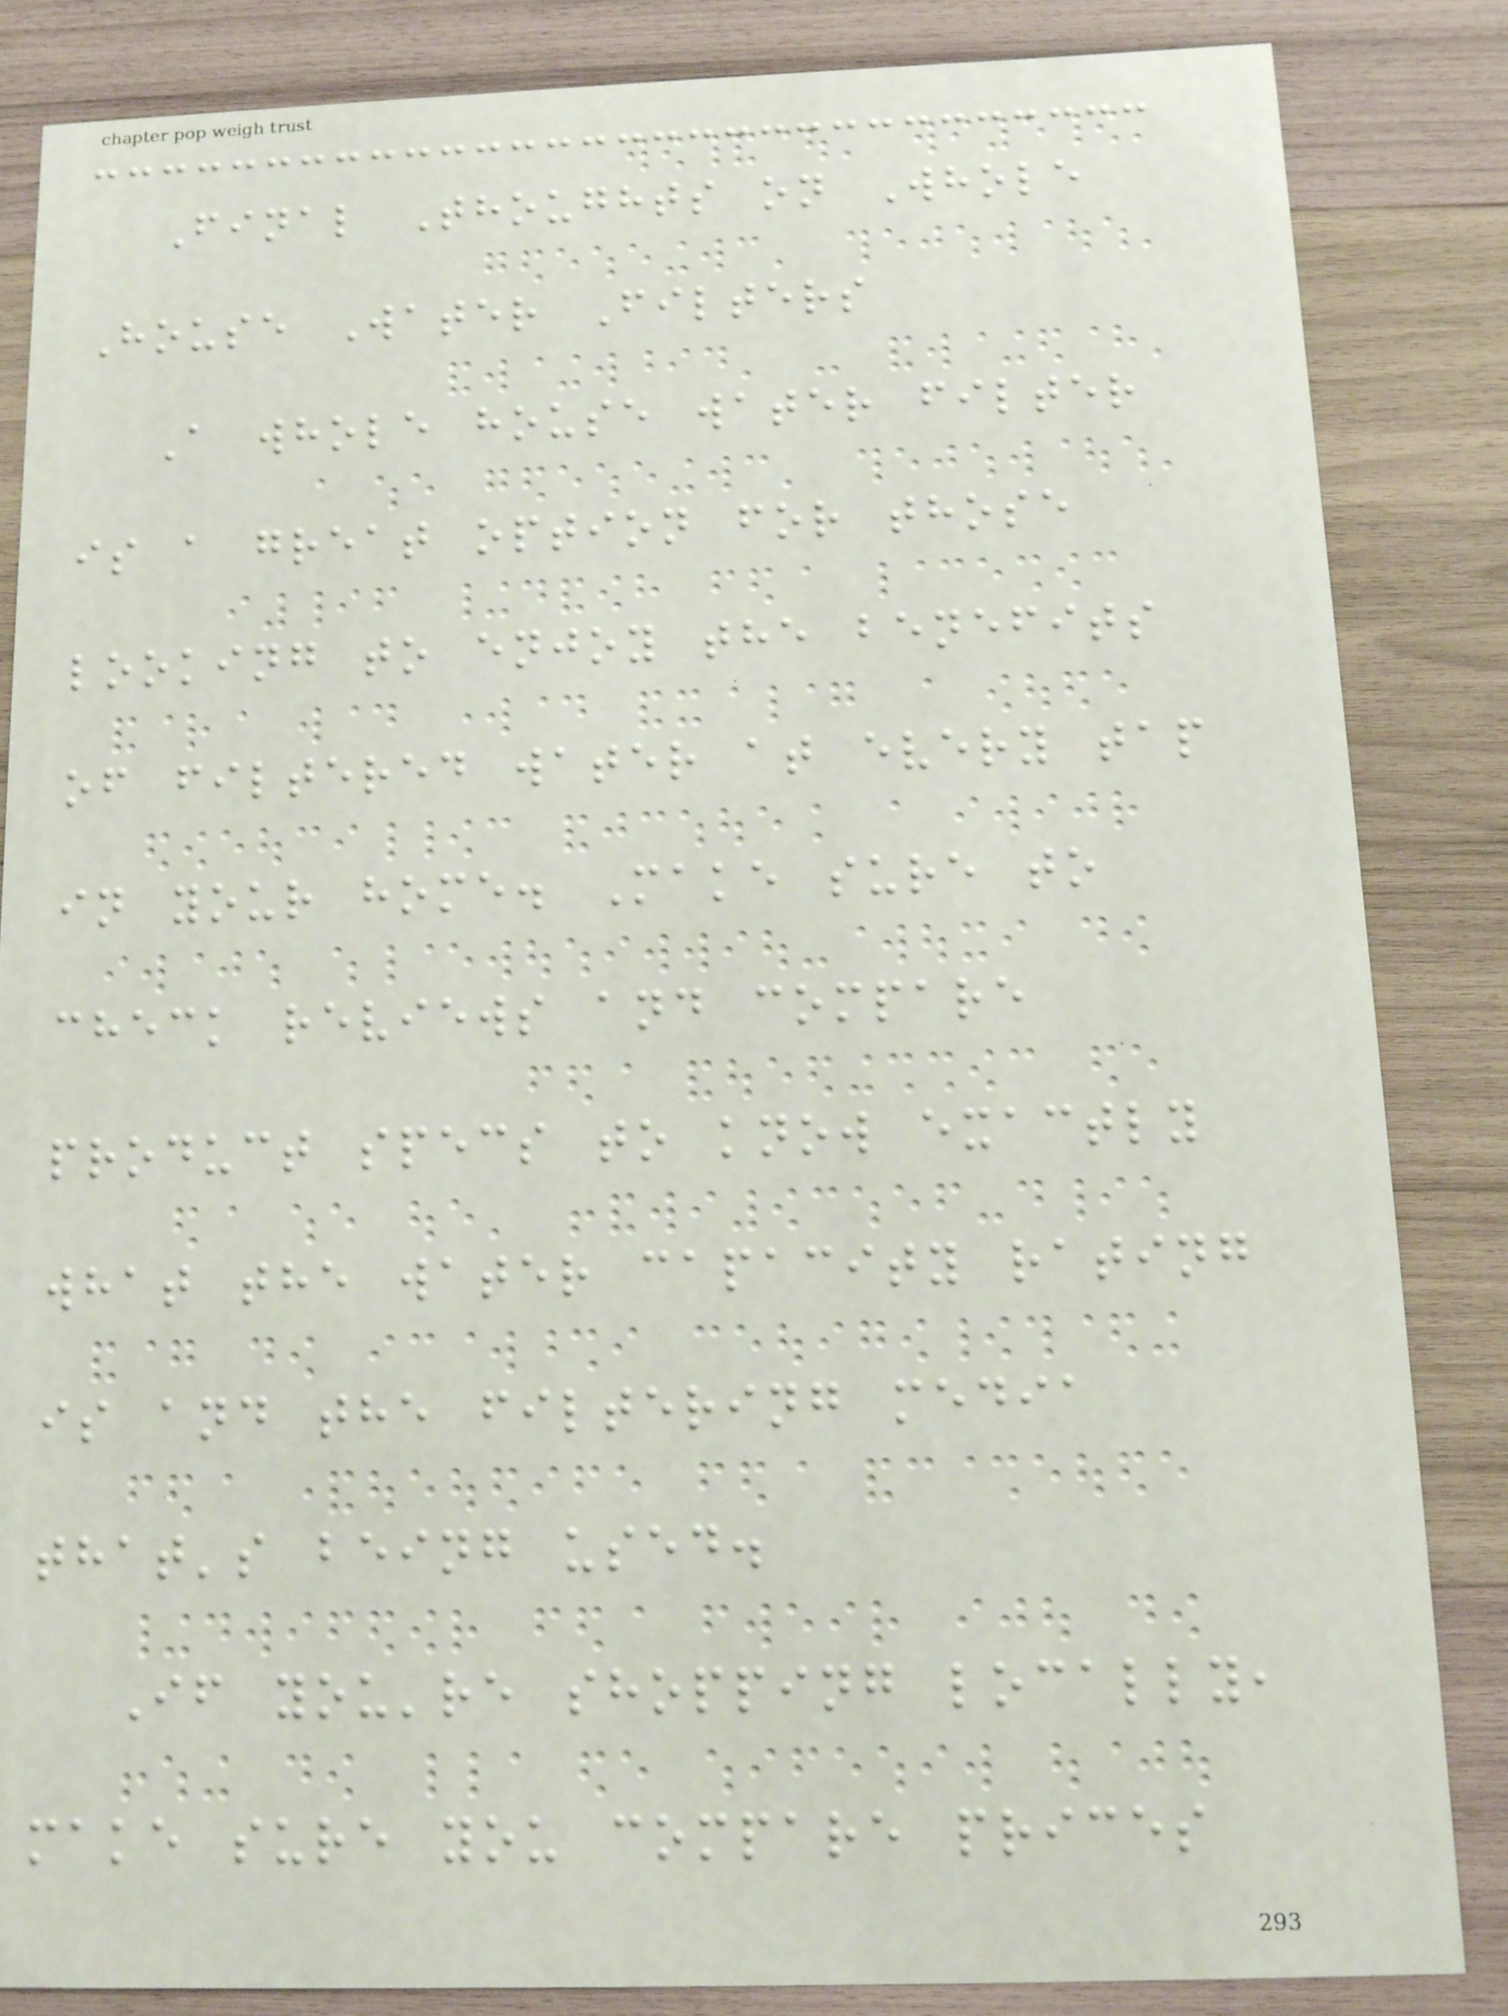Final Thoughts on Whole
House Water Filters
A whole house water filter
is a great option for those
looking to enjoy the benefits
of filtered water at every tap
in your home. Make sure to
check reviews and compare
product specs to know exactly
what the water capacity rating
is and the filtering media
that's being used.
If you're shopping locally,
make sure you compare prices
